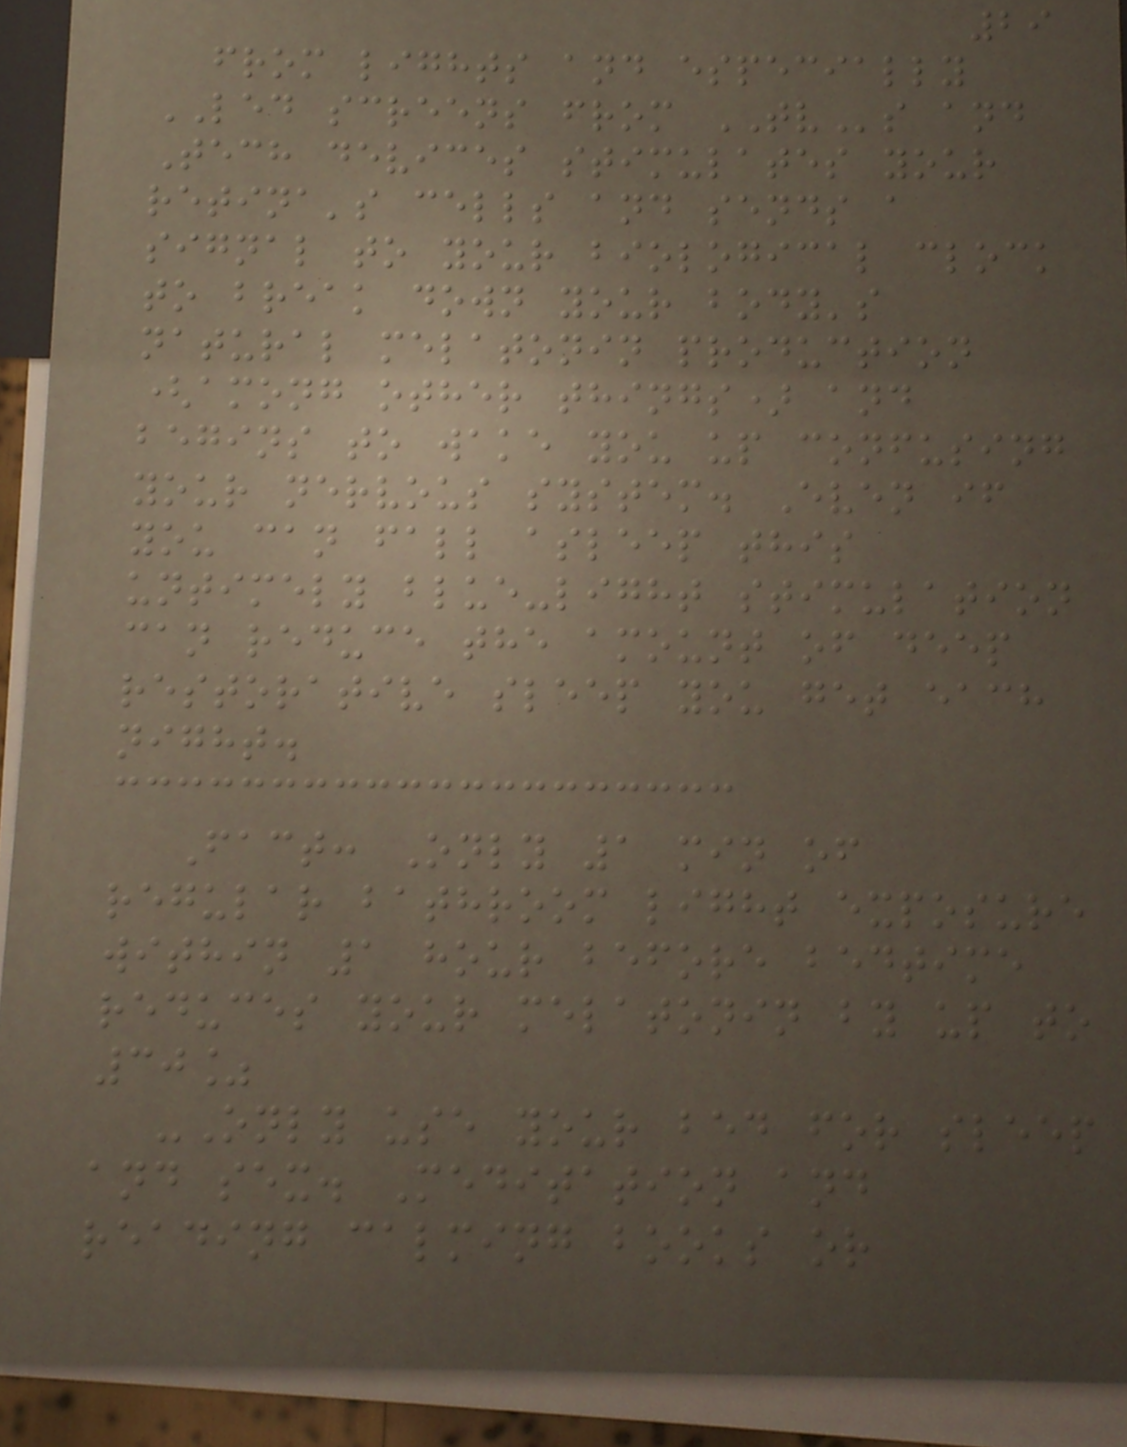29
from lights and especially
LED screens from TVs and
Tech devices stimulates your
retina's cells and sends a
signal to your biological clock
to break down your body's
natural melatonin production
(among other things) and
begins to wake you up confusing
your nervous system. Even if
you can fall asleep this
untimely blue-light stimulation
can reduce the amount of deep
restorative sleep you get each
night.
Fact: Only 1 min of
regular bathroom light exposure
within 1 hour before bedtime
reduces your melatonin by up to
30%
-Only use your bed for sleep
and sex. Meditation and
reading calming books or
